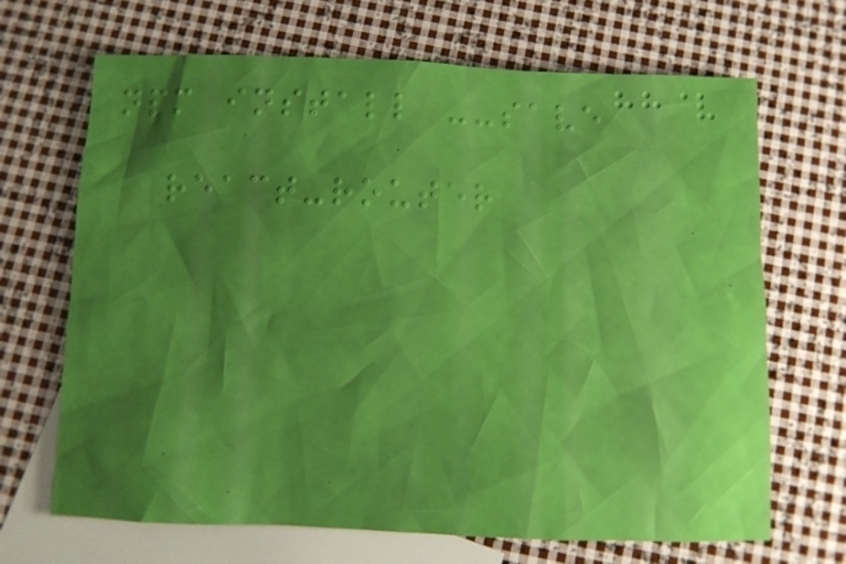npm install --save
react-router
